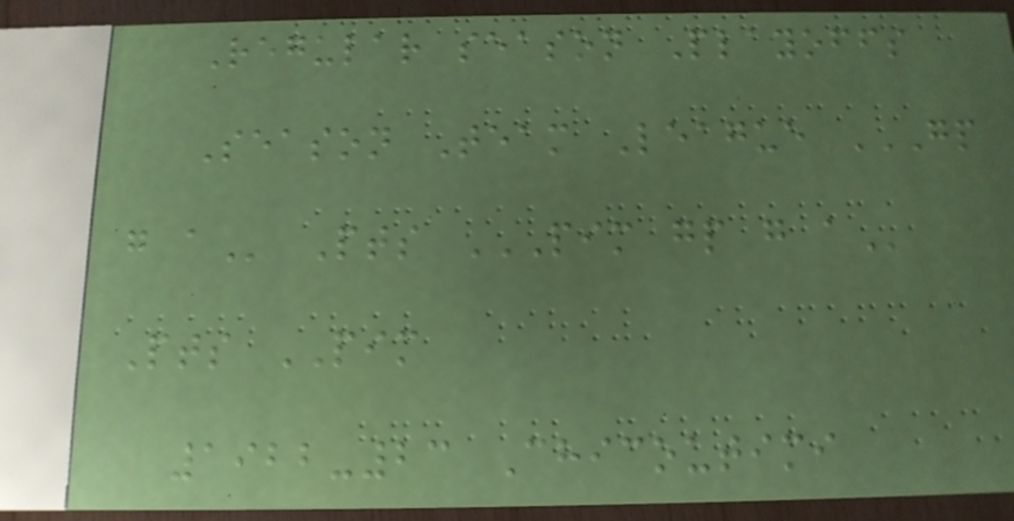Regular season Playoffs
Season Team League GP
G A Pts PIM GP G A
Pts PIM
1922-23 Chicoutimi
